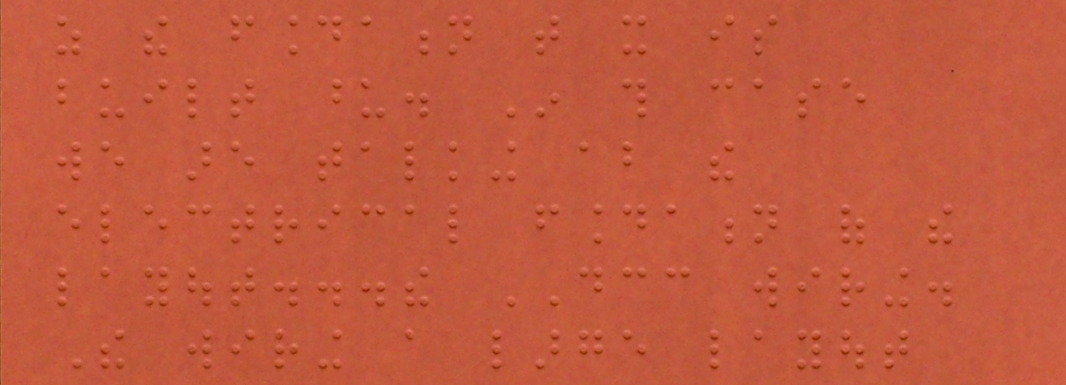as the foundation that it is
built upon. In this case
we are talking about the
electrical foundation of the
layout...the DCC wiring.
The wiring a large layout
